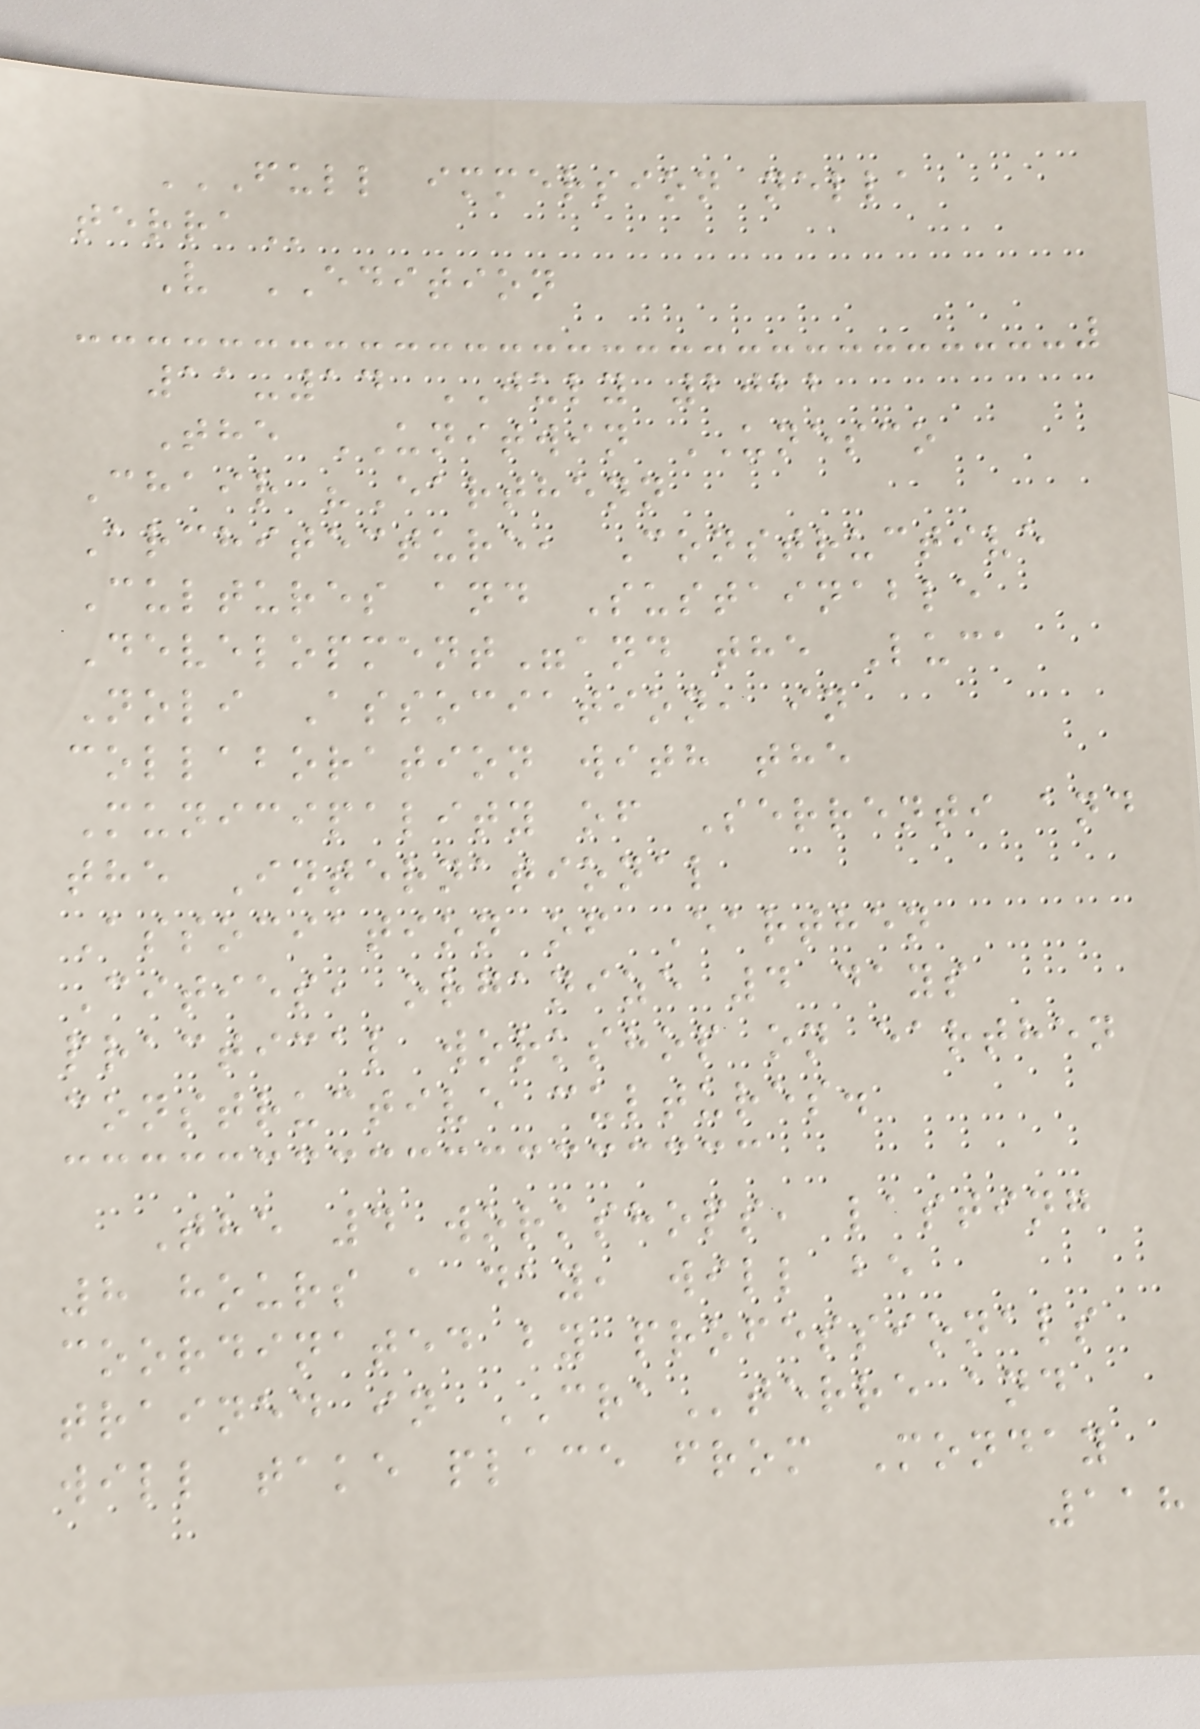FULL IMMERSION NELLA
TERRA
V EDITION
11-14 JULY 2022
The UNITWIN UNESCO
Chair "Earthenn
Architecture, Constructive
Cultures and Sustainable
Development"and the Luca
Noli Association, in
collaboration with the
Municipality of Serrenti and
the International
Association of Earthen
Cities, organize 4 days
practical workshop on earthen
constructive cultures.
The 4 workshops, lasting
8 hours a day, will be
coordinated by professionals
trained in CRAterre and
will take place from Monday
118
